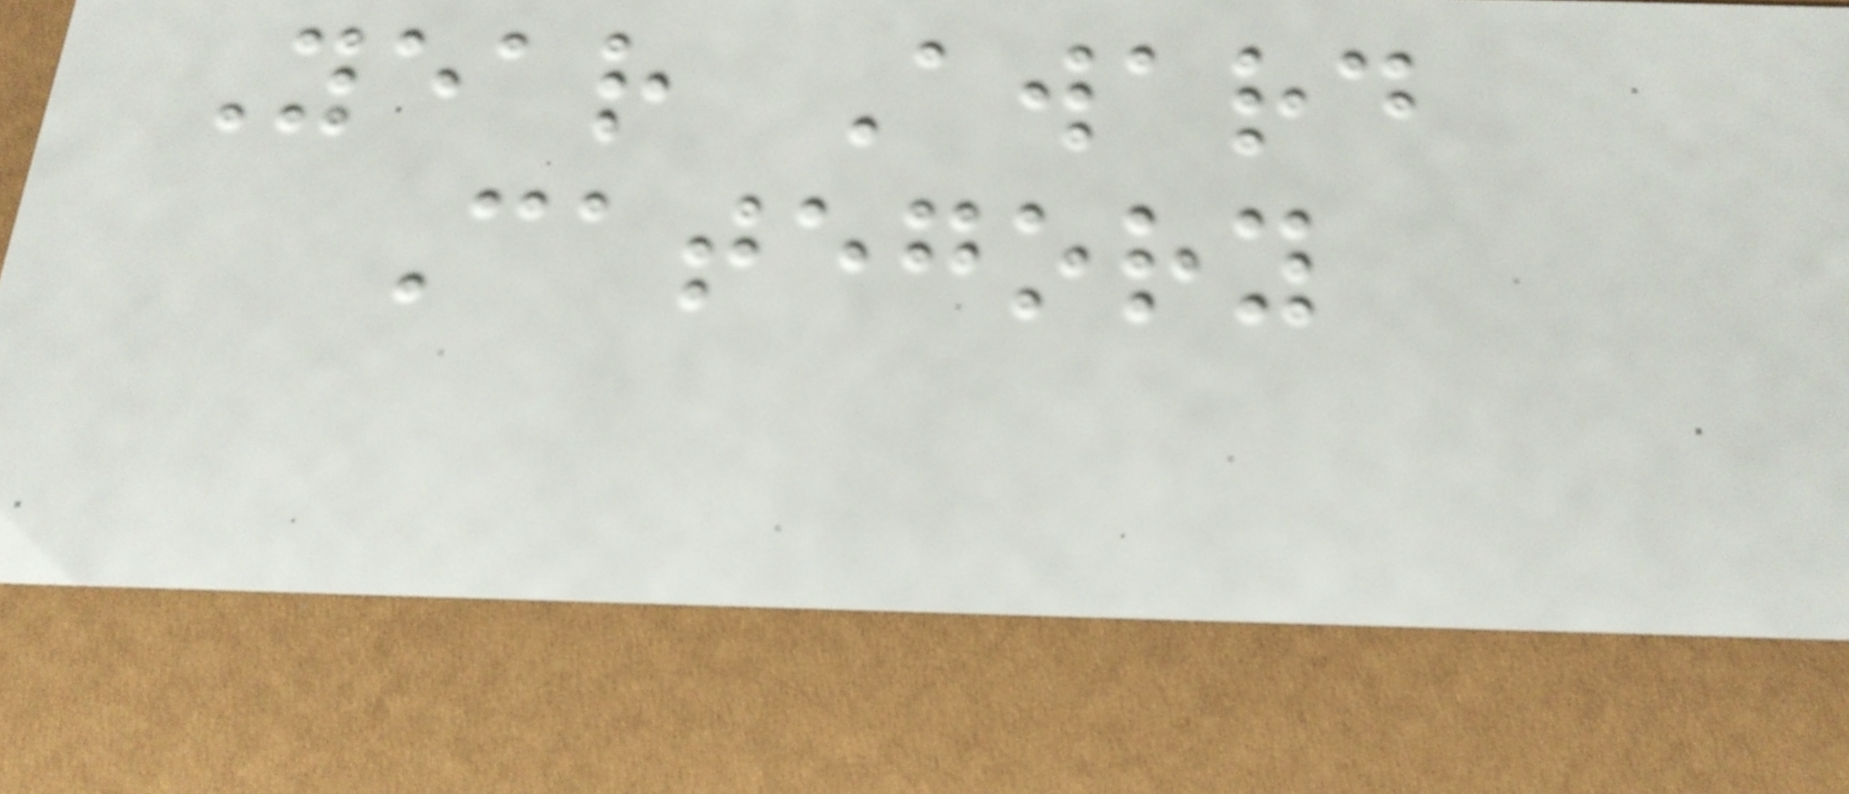Year Award
Category
